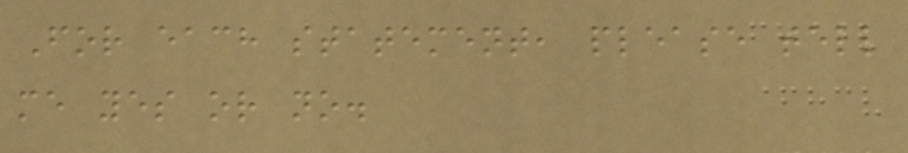For each statement, please tell
me yes or no.
